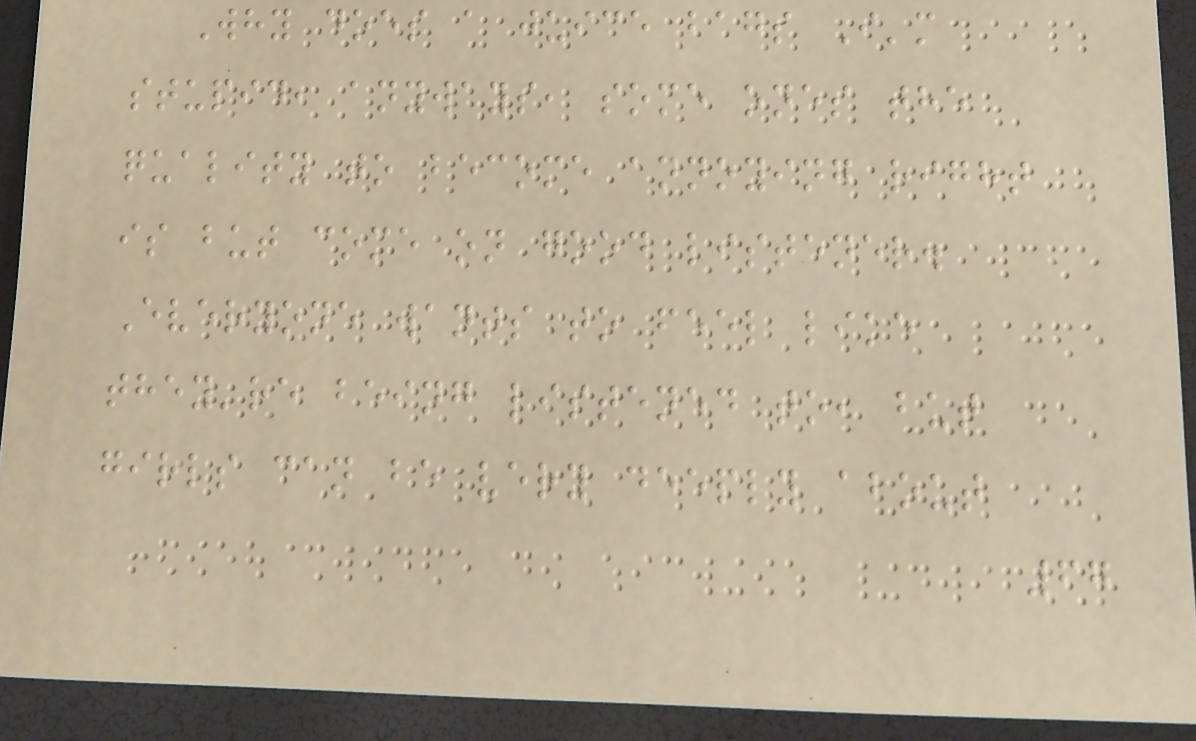Why does a juice bags I'm
stupid, anyways, some ones the
quality to become annoying right
is but come on good listener.
Everyone wants to feel like
they're being listened to, but
girls can be very deeply about
67
